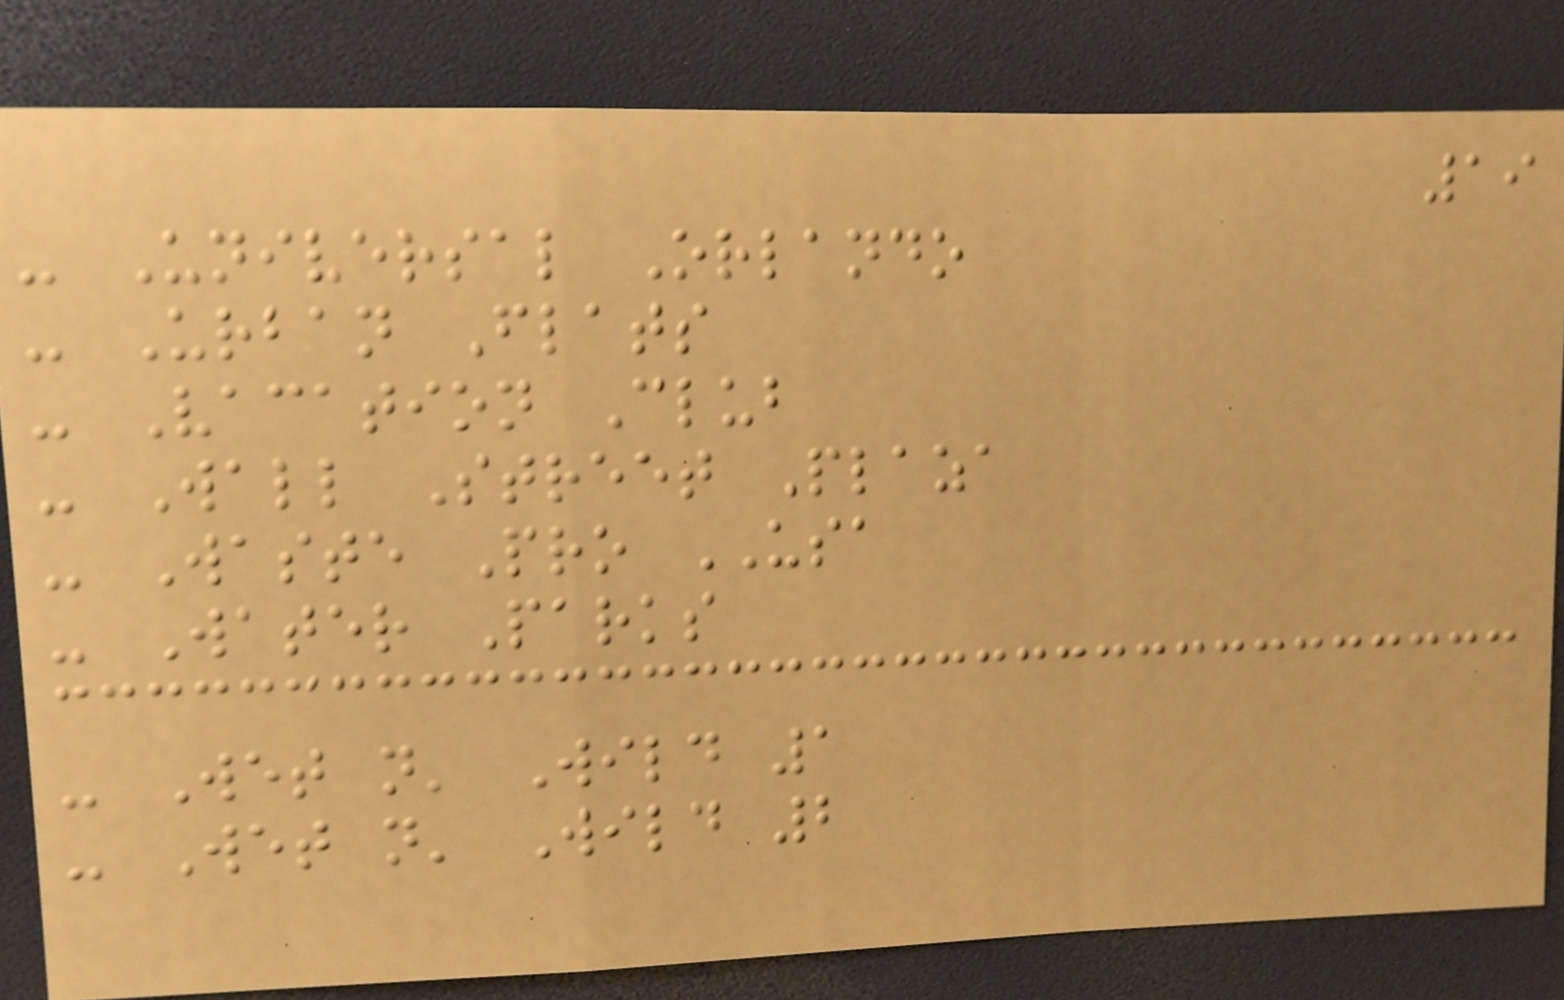19
- Universal Orlando
- Urban Flats
- Vacation Club
- Wall Street Plaza
- Waste Pro USA
- Water Parks
- Wet n' Wild 1
- Wet n' Wild 2
